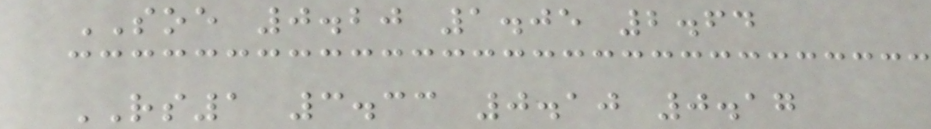SOE 0.20 1.05 2.64
RS1 3.33 0.10 0.17
